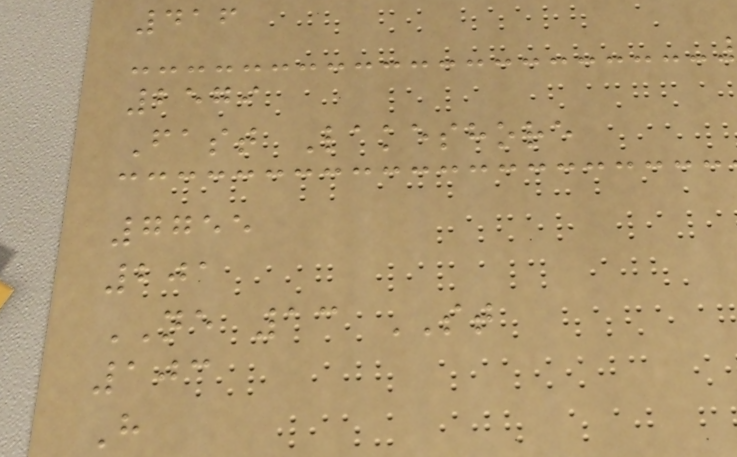416
2579
Fast Lakeshore
7755
201
NE 13 ST
103
H
